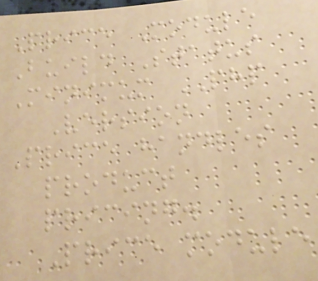Price Module
Build Status
Minimum PHP
Version
Price handles
product
pricing.
Price module
